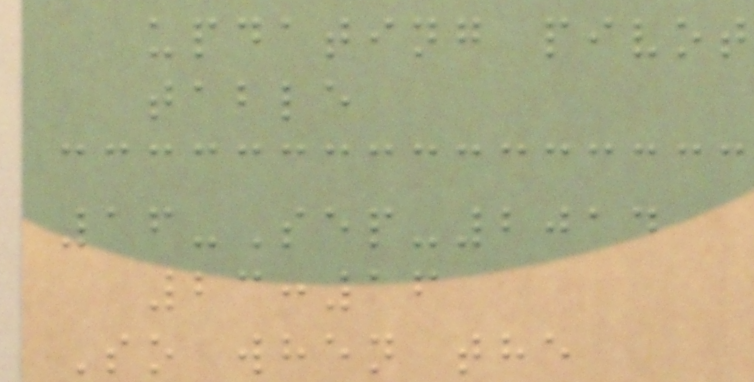updating pivot
table
16-Sep-2014
23:16
So when the
